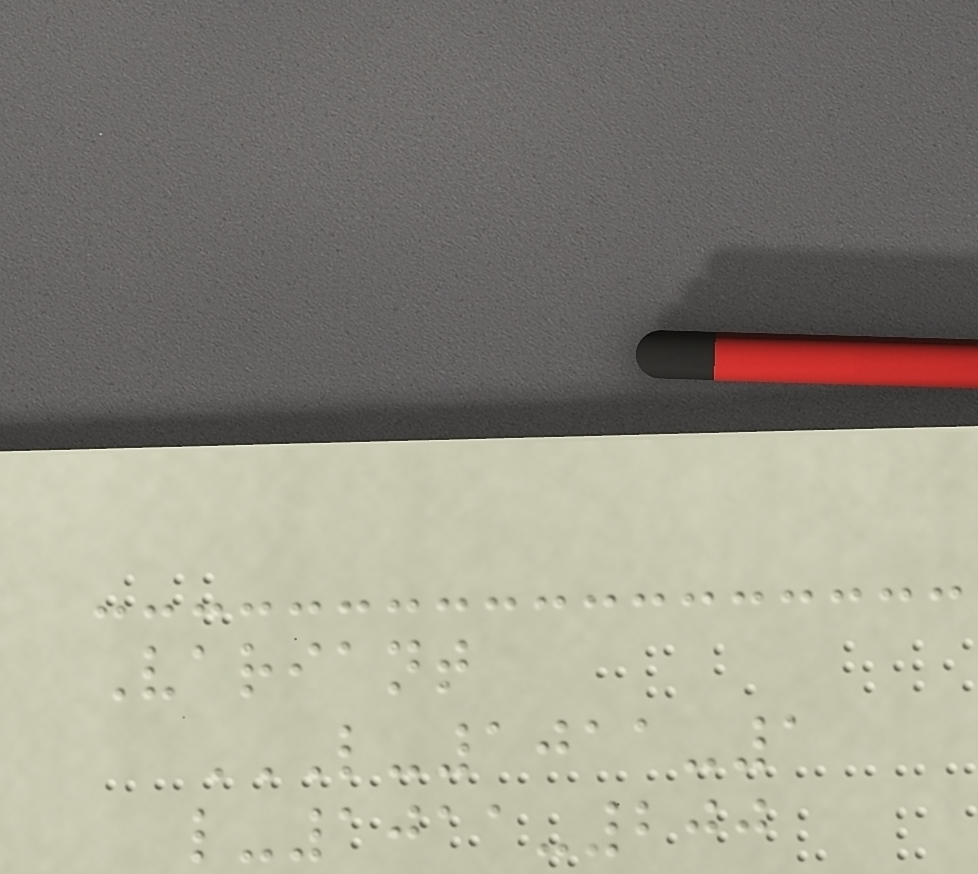Variant
L-1011-1
L-1011-200
